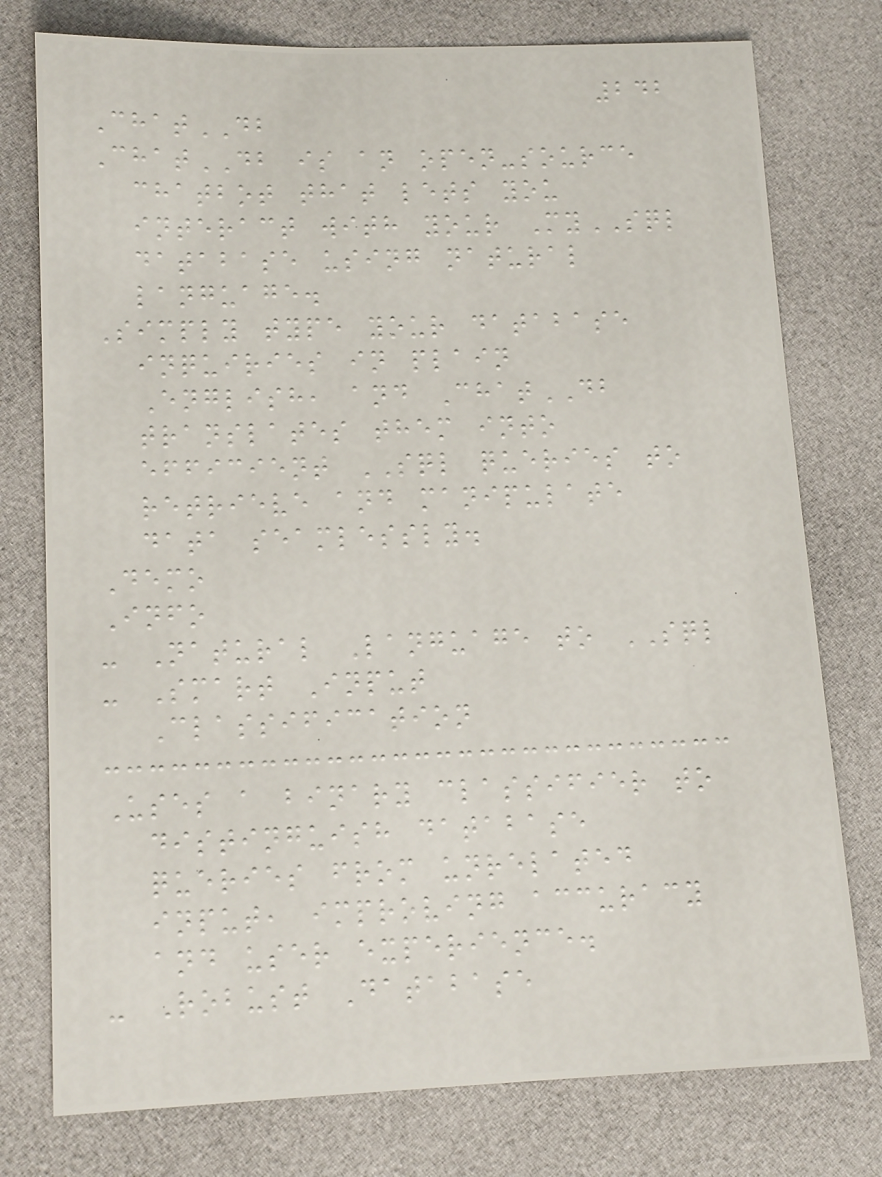242
ChatDB
ChatDB is an open-source
chatbot that lets you
interact with your MySQL
database using natural
language.
Simply type your database
inquiries in plain
English, and ChatDB
translates them into
efficient SQL queries to
retrieve and manipulate
data seamlessly.
Demo
Info
- Natural Language to SQL
- Smart Input
Classification
Uses a binary classifier to
distinguish database
queries from unrelated
input, improving accuracy
and user experience.
- Robust Database
